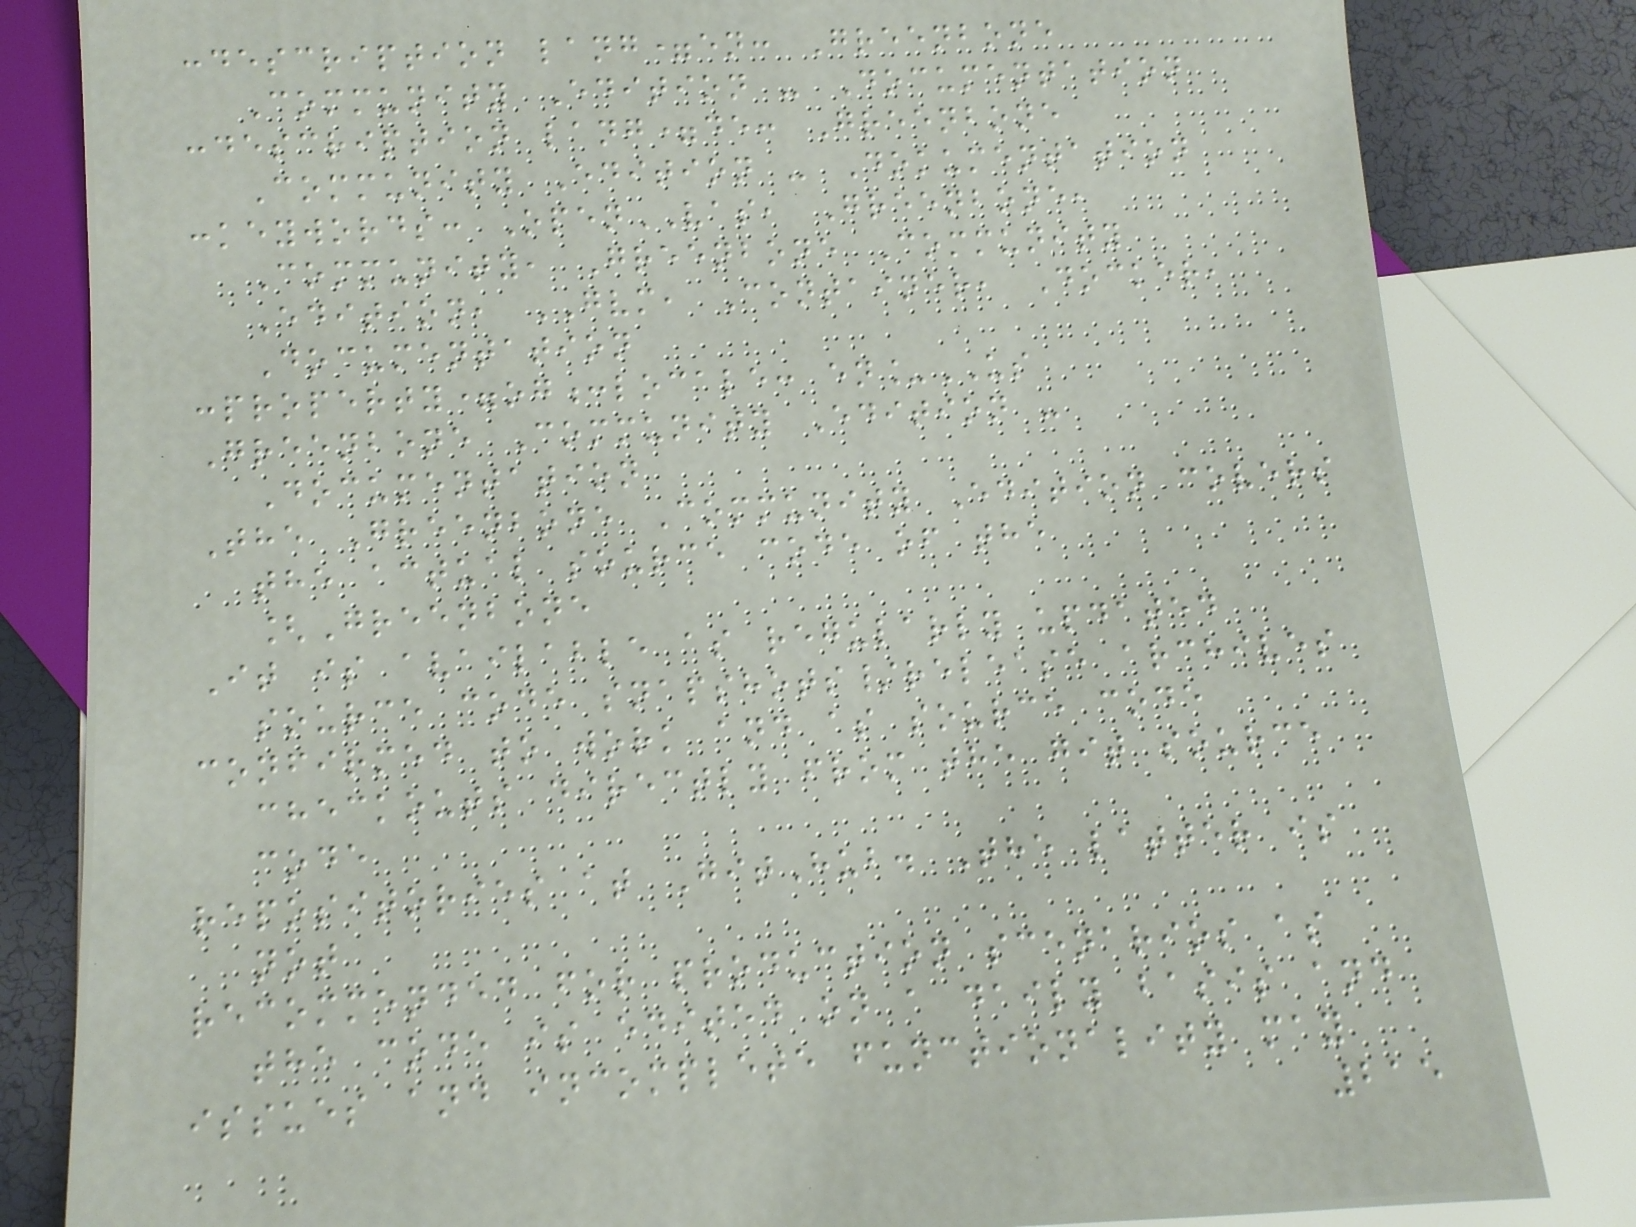:description lang=en: Greenbone
Community Edition - Documentation
:description lang=de: Greenbone
Community Edition - Dokumentation
:keywords: OpenVAS, Greenbone,
Community, Greenbone Community
Edition, GVM, Container, Docker,
Documentation
:property=og:locale: en_US
Greenbone Community Edition -
Documentation
The Greenbone Community Edition covers
the actual source code of the
[Greenbone
It is available as regularly updated
source code snapshots/release archives
confirmed to work and as source code
checkouts directly from the git source
code
repositories at GitHub. The latter is
not
recommended for production scenarios as
the code is edited on a daily basis and
issues and incomplete functionality may
215
